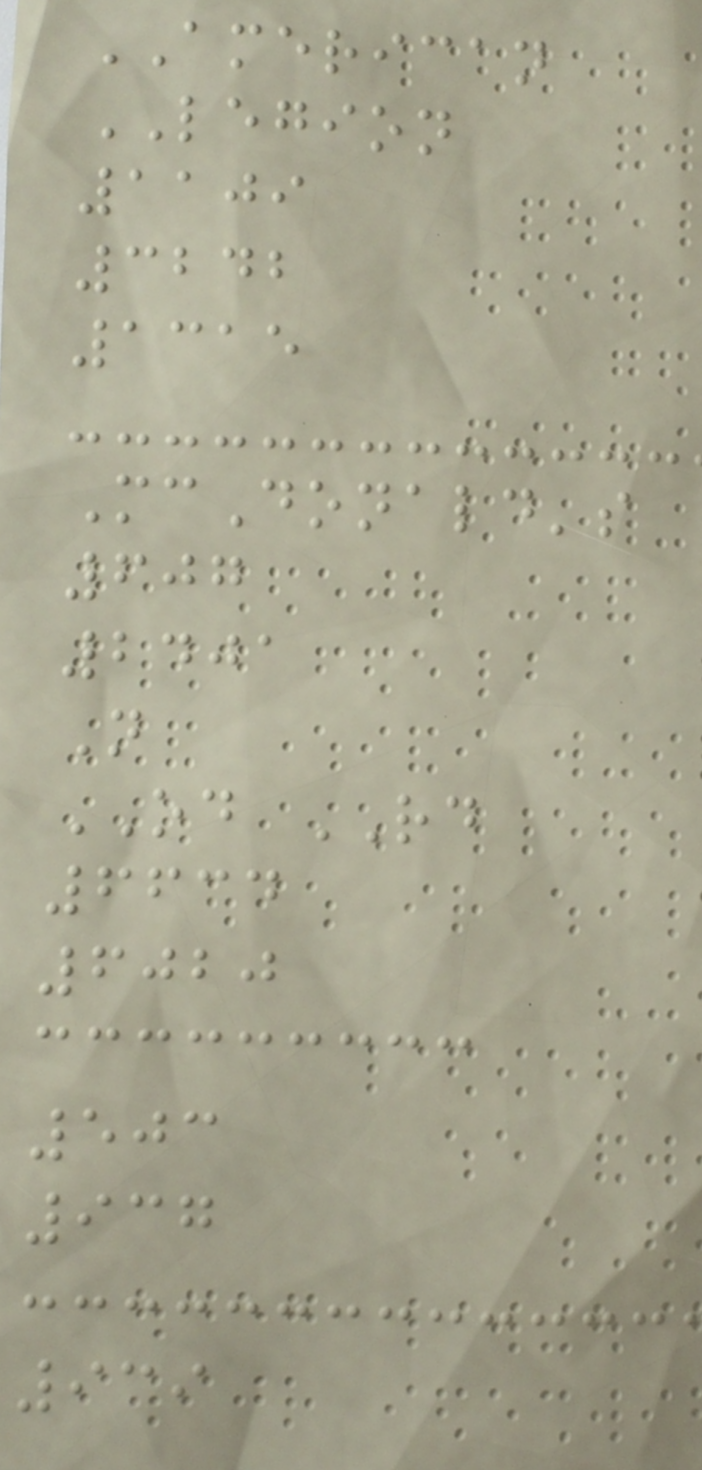AMERICAN
LEGION
1109
3242
1315
McDonald's
607
2401
N
OD RD
6634
6020
503
937
939
